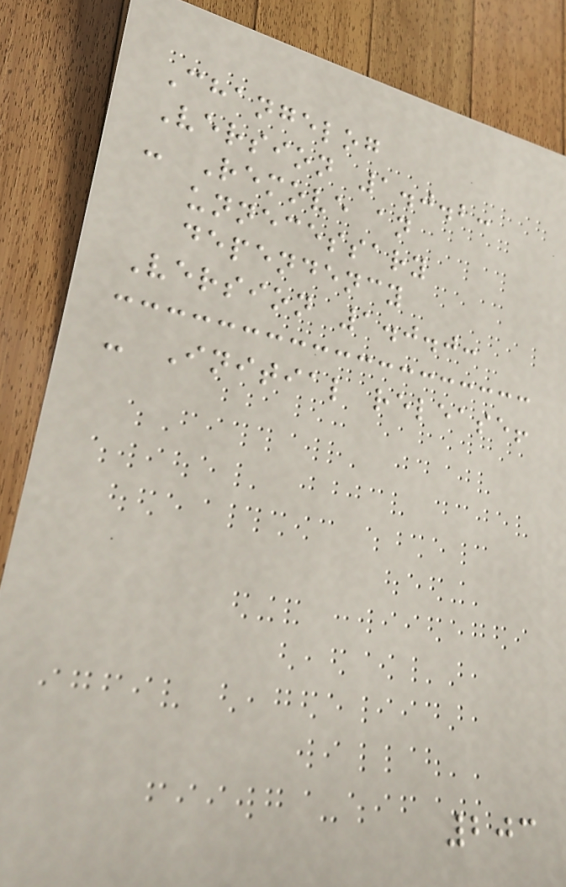Changelog
Version 1.0.2:
- Remove an
unnecessary
dependency
Version 1.0.0:
- Initial release!
203
